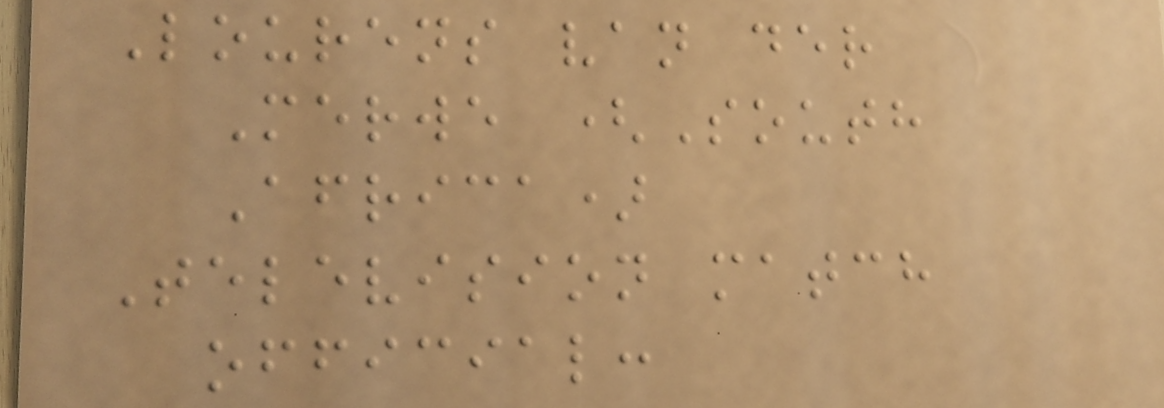Lourens van der
Merwe (South
Africa)
Television match
official:
